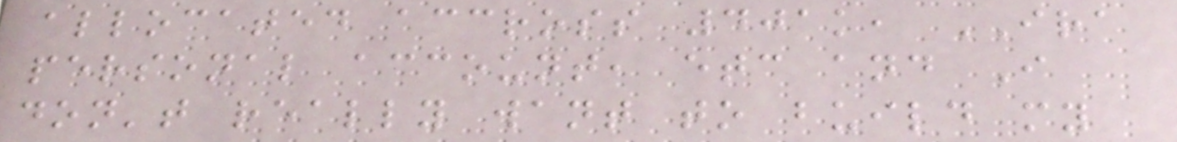allocated accross 401k, IRA
personal account, etc and I
don't really want to build my
